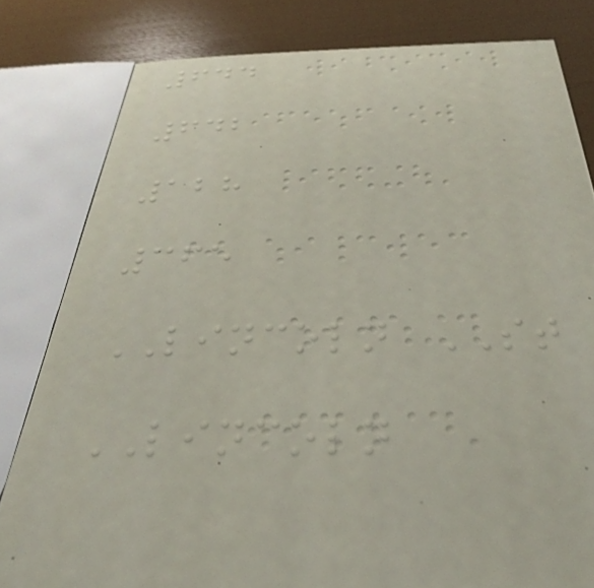644
642
128
365
LINCOLN ST
LINCOLN
